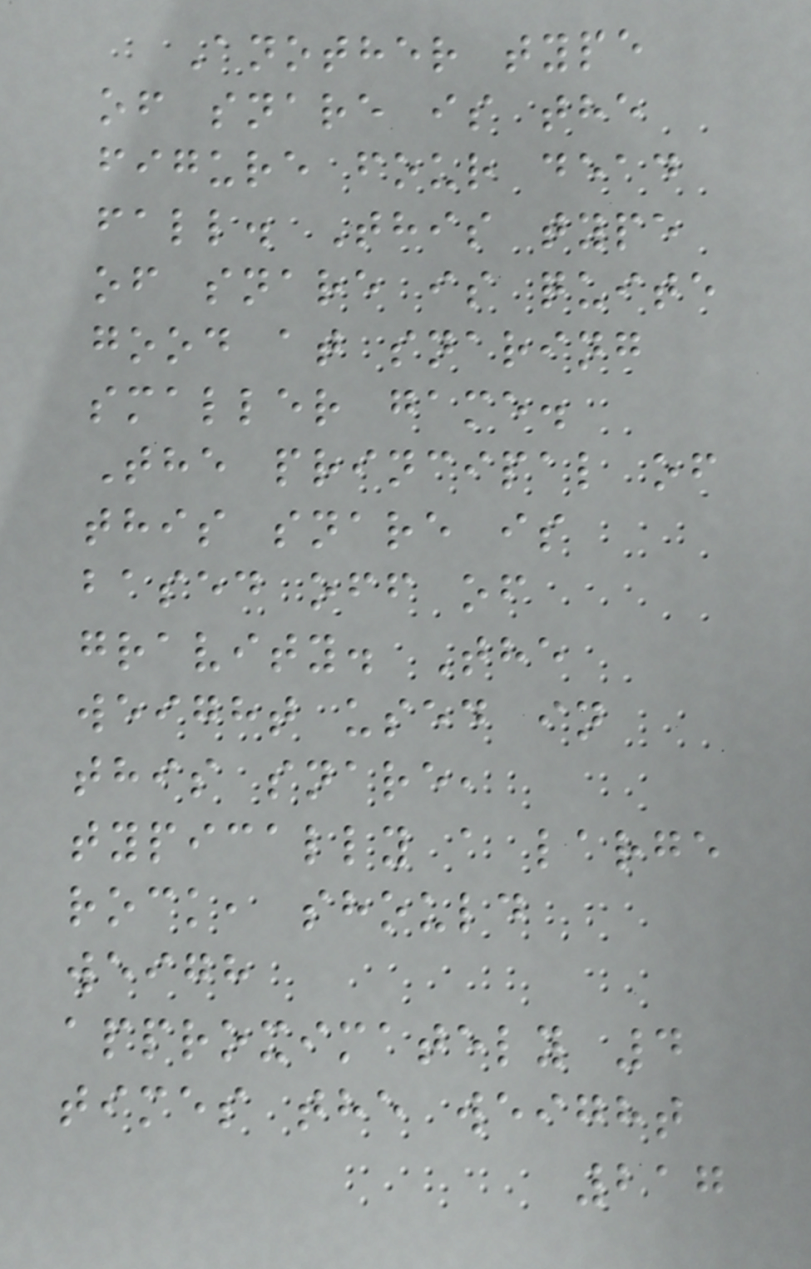Another type
of snare is the
figure four dead
fall. This type
of snare is quite
good at snaring
smaller game.
The principal of
this snare is
based off of
gravity. The
weight used in
this snare,
typically a large
rock, should
weigh
approximately 4
times the weight
217
